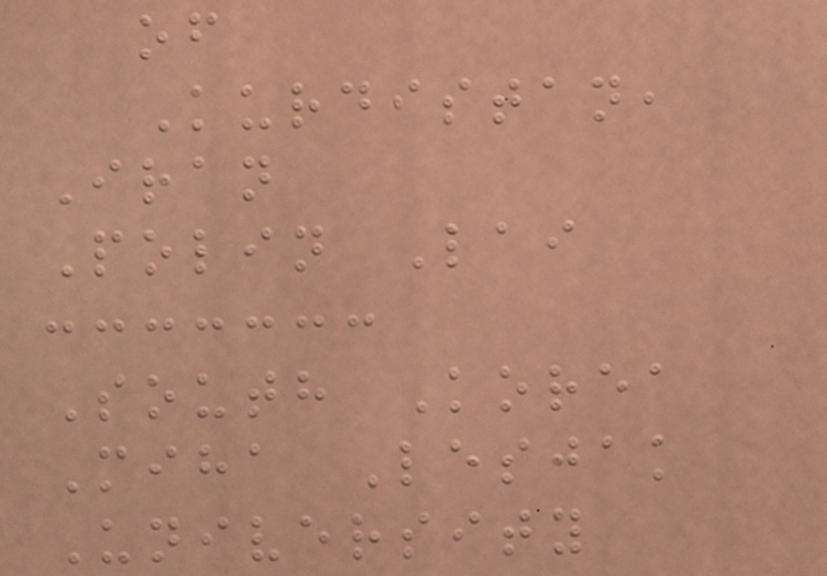of
Kurdistan,
Iran
Polin Lai
South Korea
Miha Lesjak
University
